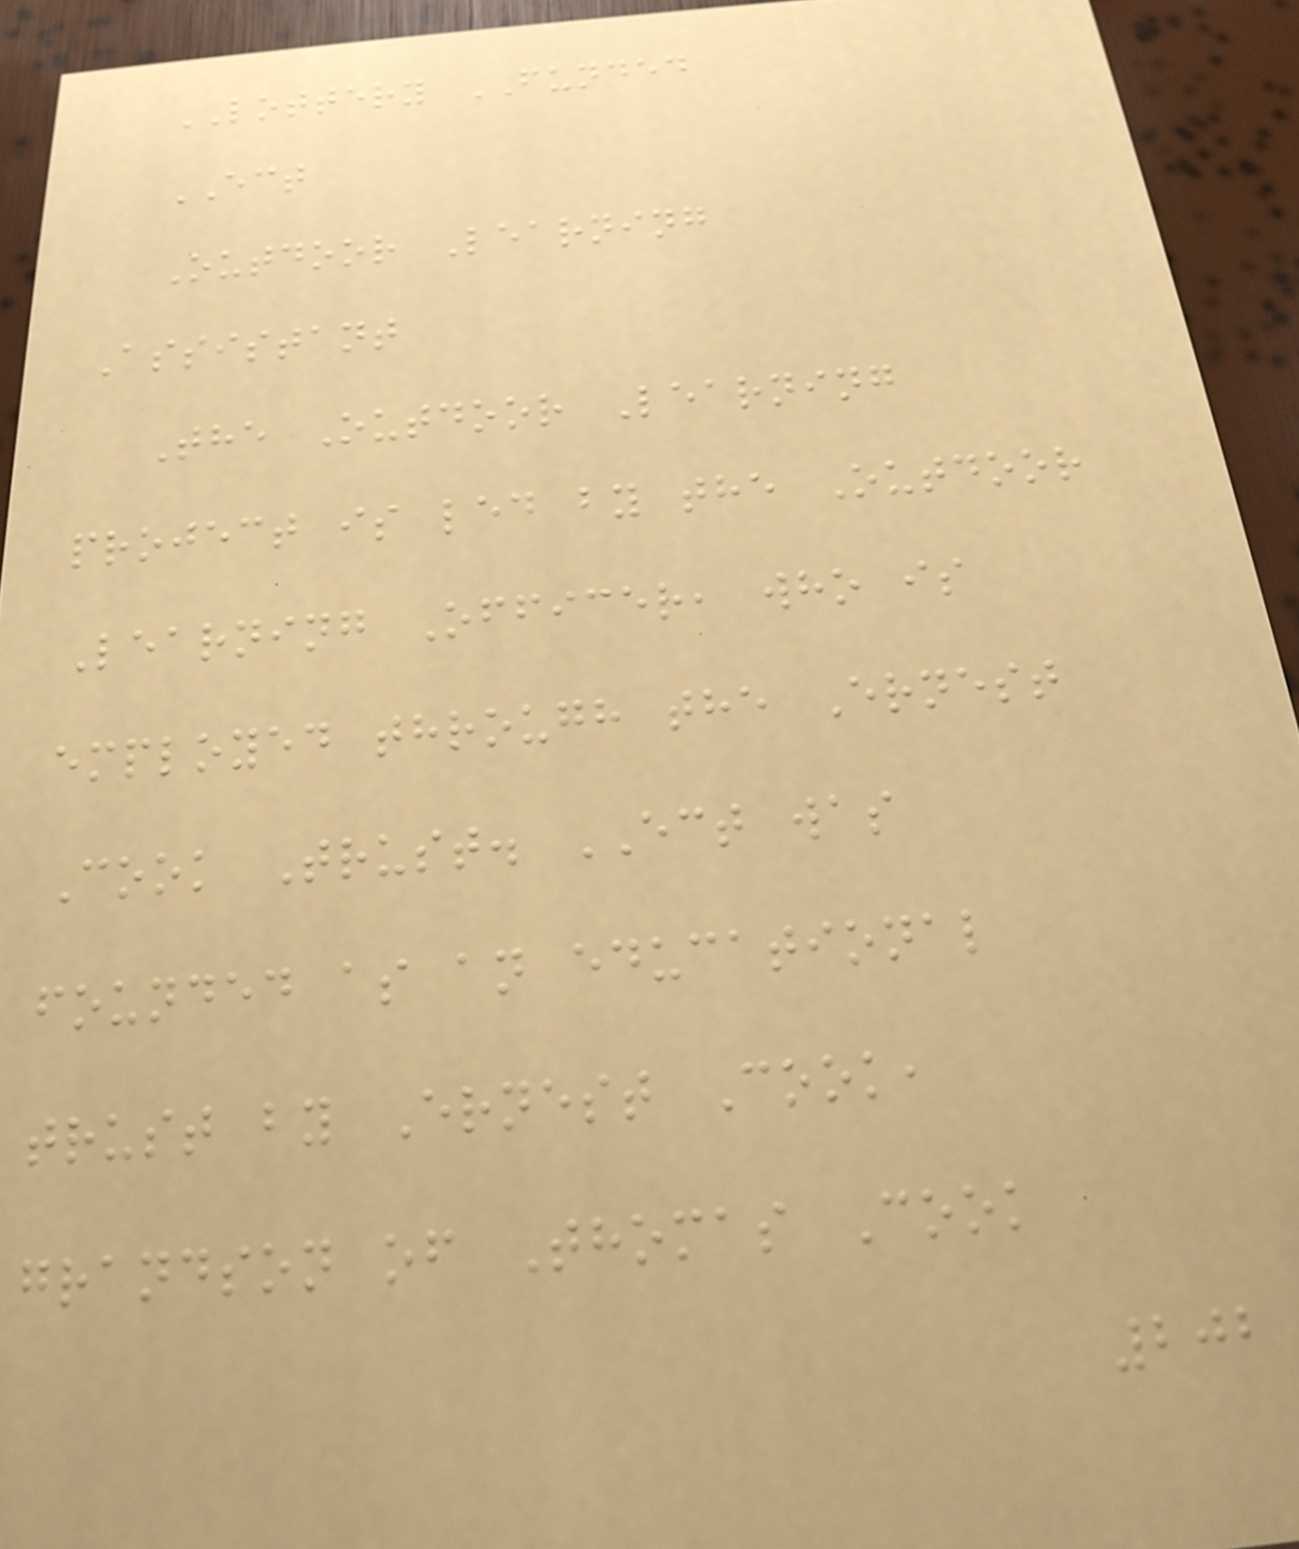LOTTERY FUNDED
ECT
Outdoor Learning
Assistant
The Outdoor Learning
project is led by the Outdoor
Learning Officer, who is
employed through the Ernest
Cook Trust. ECT was
founded as an educational
trust by Ernest Cook,
grandson of Thomas Cook
202
